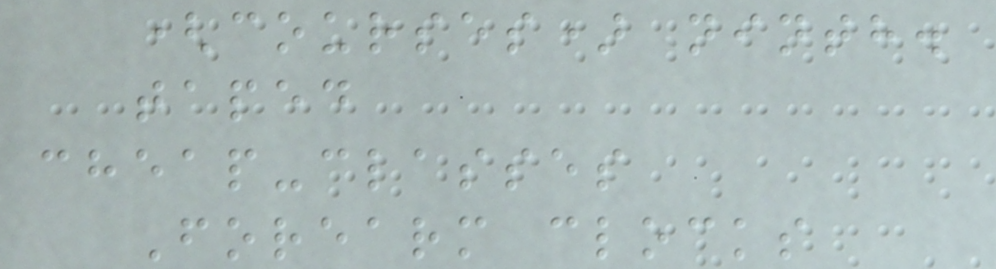(courses) ninth.
taped
cheap-classes
Forearm clocks
